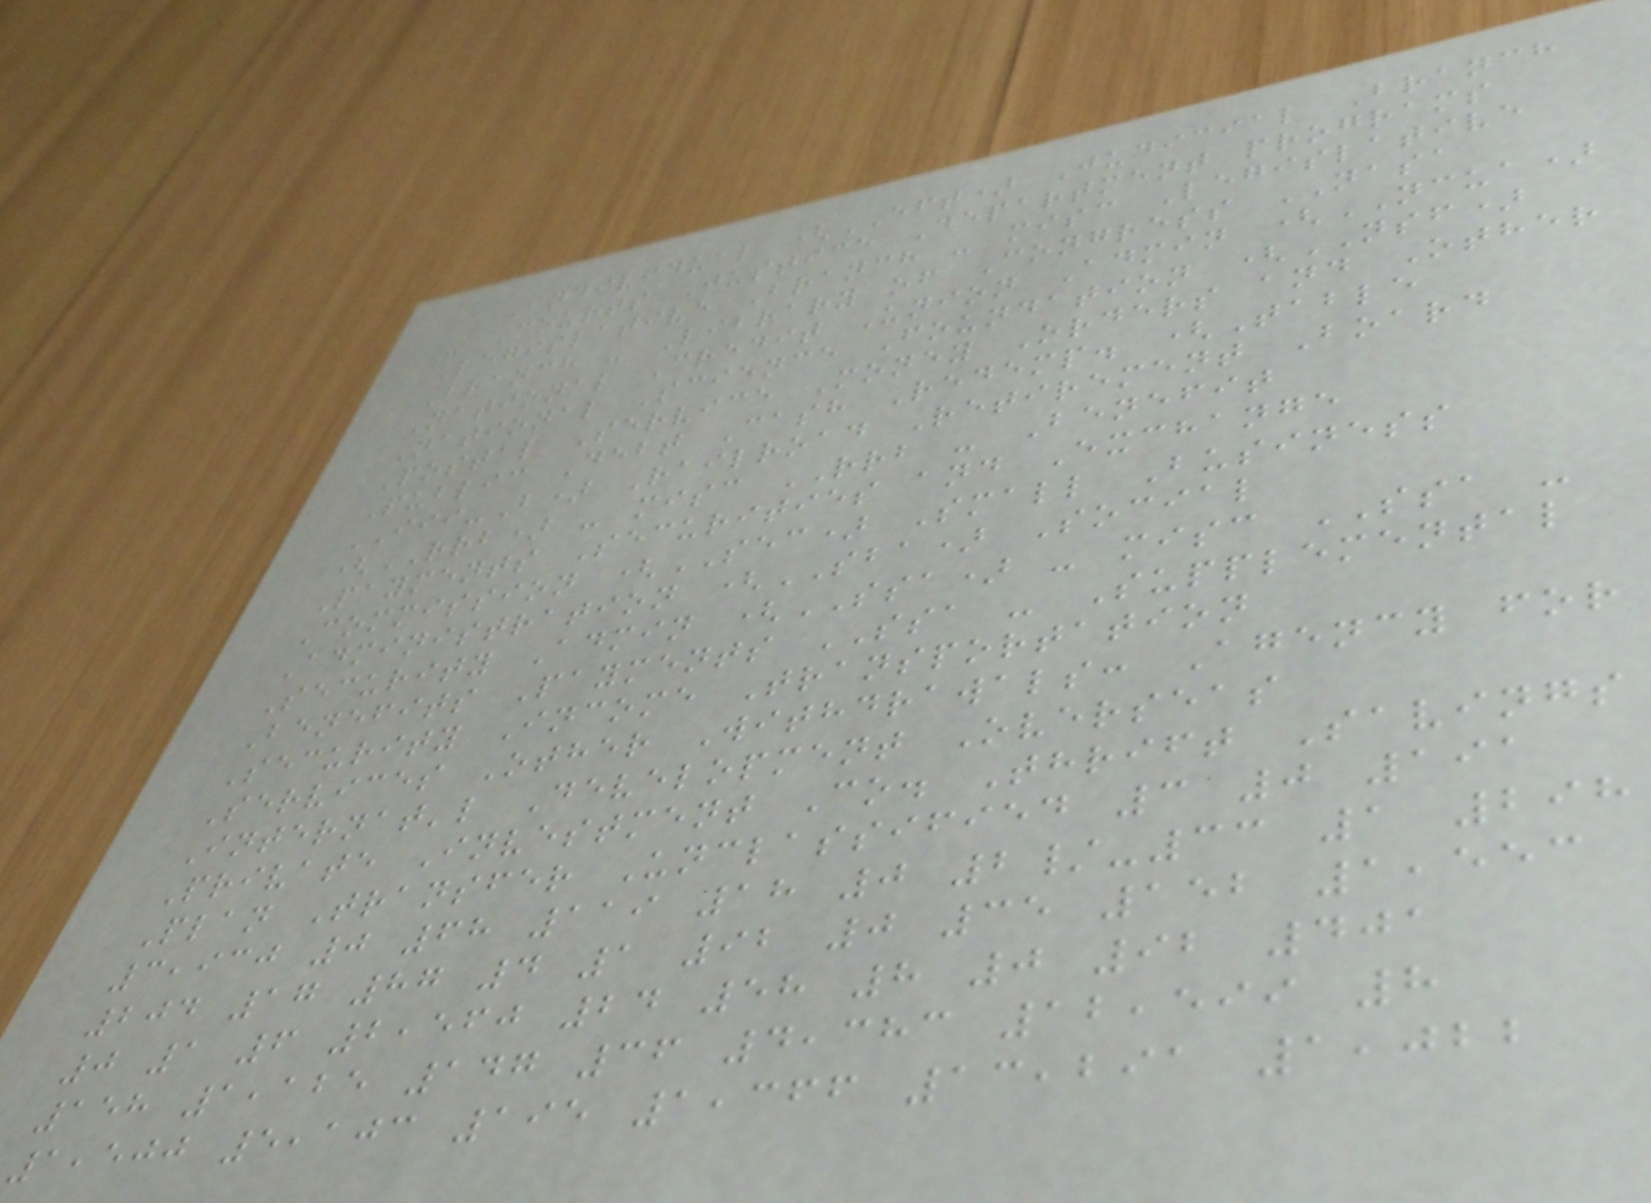Individual (EFT) Judicial Branch
- Courts Justice Department programs
Legislative Branch - misc Legislative
Branch - Library of Congress NASA
National Credit Union Admin (NCUA)
National Science Foundation (NSF)
Postal Service Money Orders and Other
Public Debt Cash Redemp. (Table
III-B) Railroad Retirement Board
(RRB) - misc RRB - Benefit
Payments Securities and Exchange
Commission (SEC) Small Business
Administration (SBA) Social
Security Admin (SSA) - misc SSA -
Benefits Payments SSA - Supplemental
Security Income Transportation
Services Other Withdrawals: Agency for
Internat'l Development Overseas
Private Investment Co. Thrift Savings
Plan Transfer Unclassified 3 0 191
3,930 0 68 119 18 0 2/-33 1 298
204 17 87 4 1 92 0 35 152 1,553
0 1 6 2,560 24 58 8 0 92 401
158 1,125 147 36 4,383 12,599 8
1,500 5,103 195 1,366 13,291 1,022
